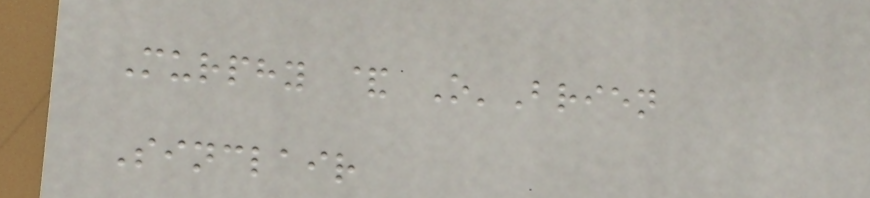Murphy & O'Brien
Sinclair
